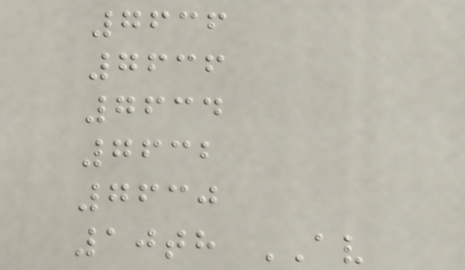7636
7636
7634
7632
7630
10th AV
